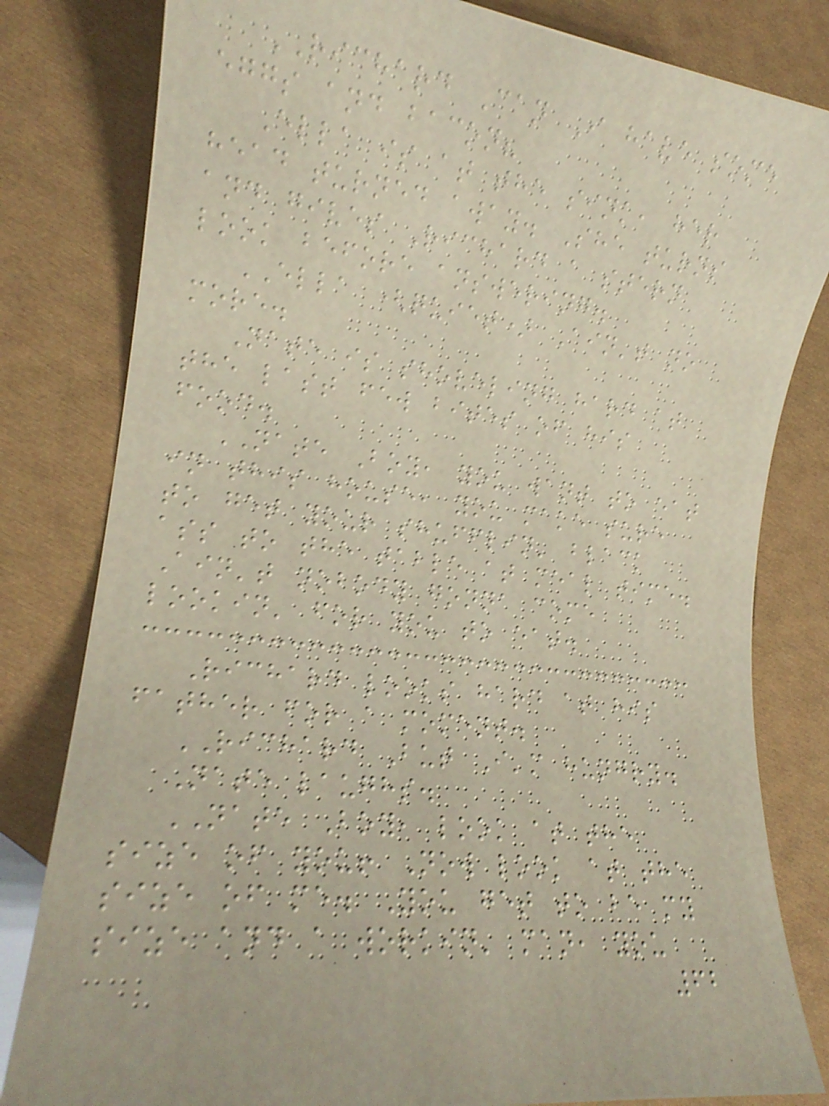RICHARD Can I have some
eggs and bacon?
Ella is at the sink, her
head turned away. She turns
and gives Richard a stern
look before answering.
ELLA (quiet) Ain't no
more.
Nate is shoveling hard at
the last few bites of his
food.
NATE Boy, you want to eat
in this house, you make sure
to get your shufflin' black
ass to the table at meal time.
Ain't nobody gonna come
lookin' for you to eat.
Richard looks hard at his
father for a moment.
RICHARD But I'm hungry.
Nate laughs.
NATE Boy, look at the
size of you! Now look at the
size of me. You get to be my
size and a workin' man, you
62
